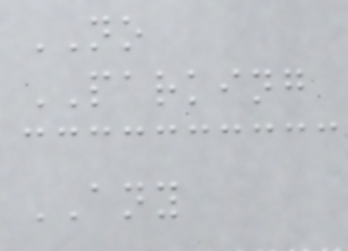NO
PARKING
ANY
